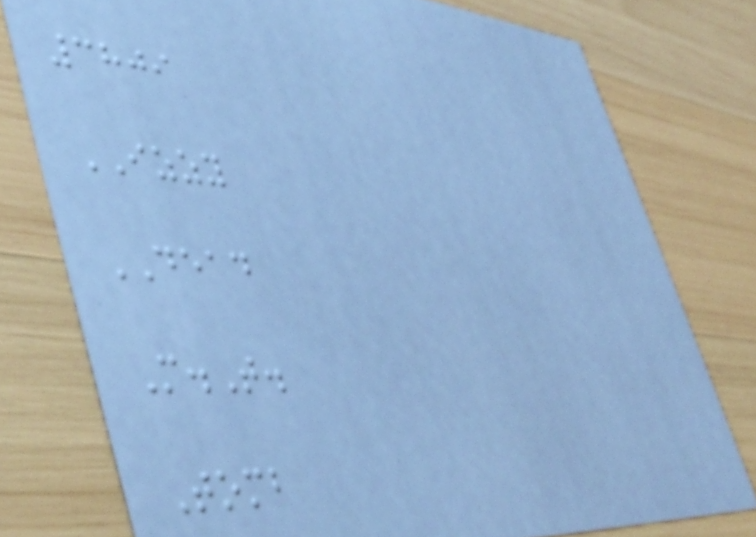3809
IZZY
DEAD
M.T.
Tomb
